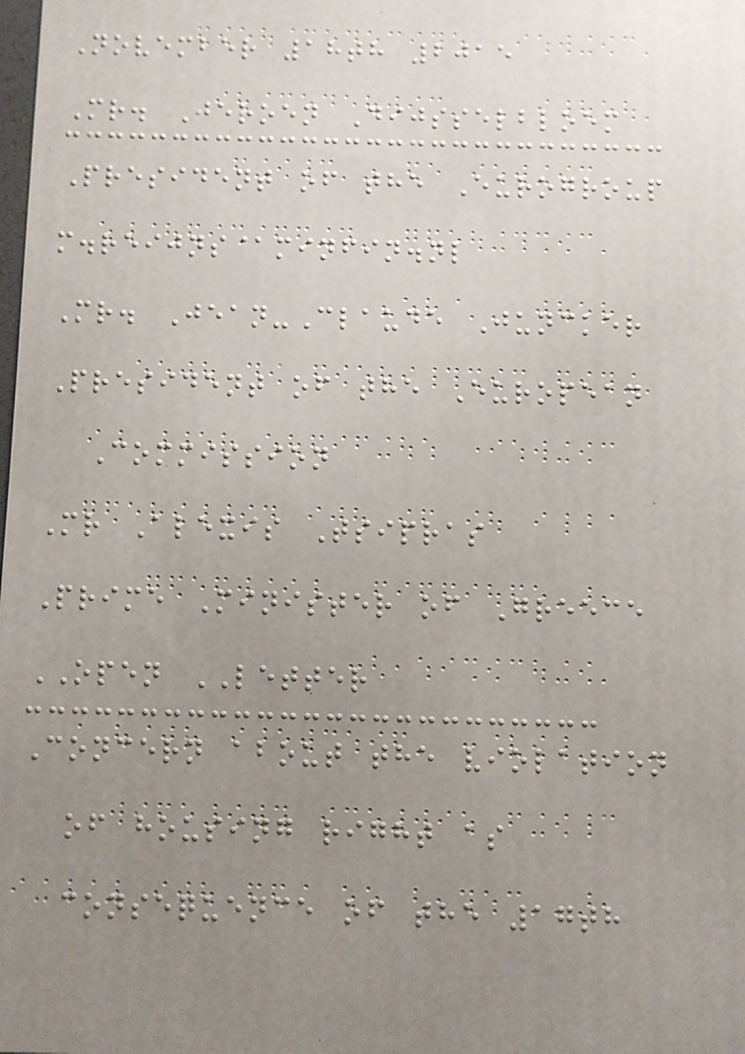November 18th 2015
Mr. Jeroen Dijsselbloem
President of the Eurogroup
m.reijns@minfin.nl
Mr. Jean-Claude Juncker
President of the European
Commission
Mr Alexis Tsipras
Prime Minister of Greece
OPEN LETTER
Concern about the violation
of housing right as
consequence of the 17th
